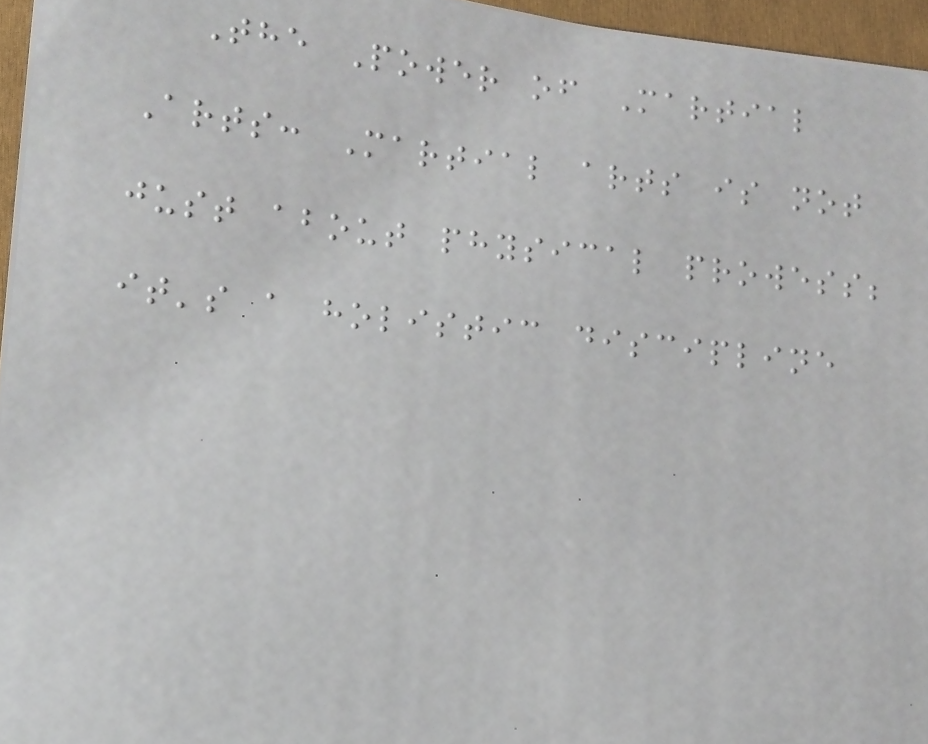The Power of Martial
Arts: Martial arts is not
just about physical prowess;
it's a holistic discipline
